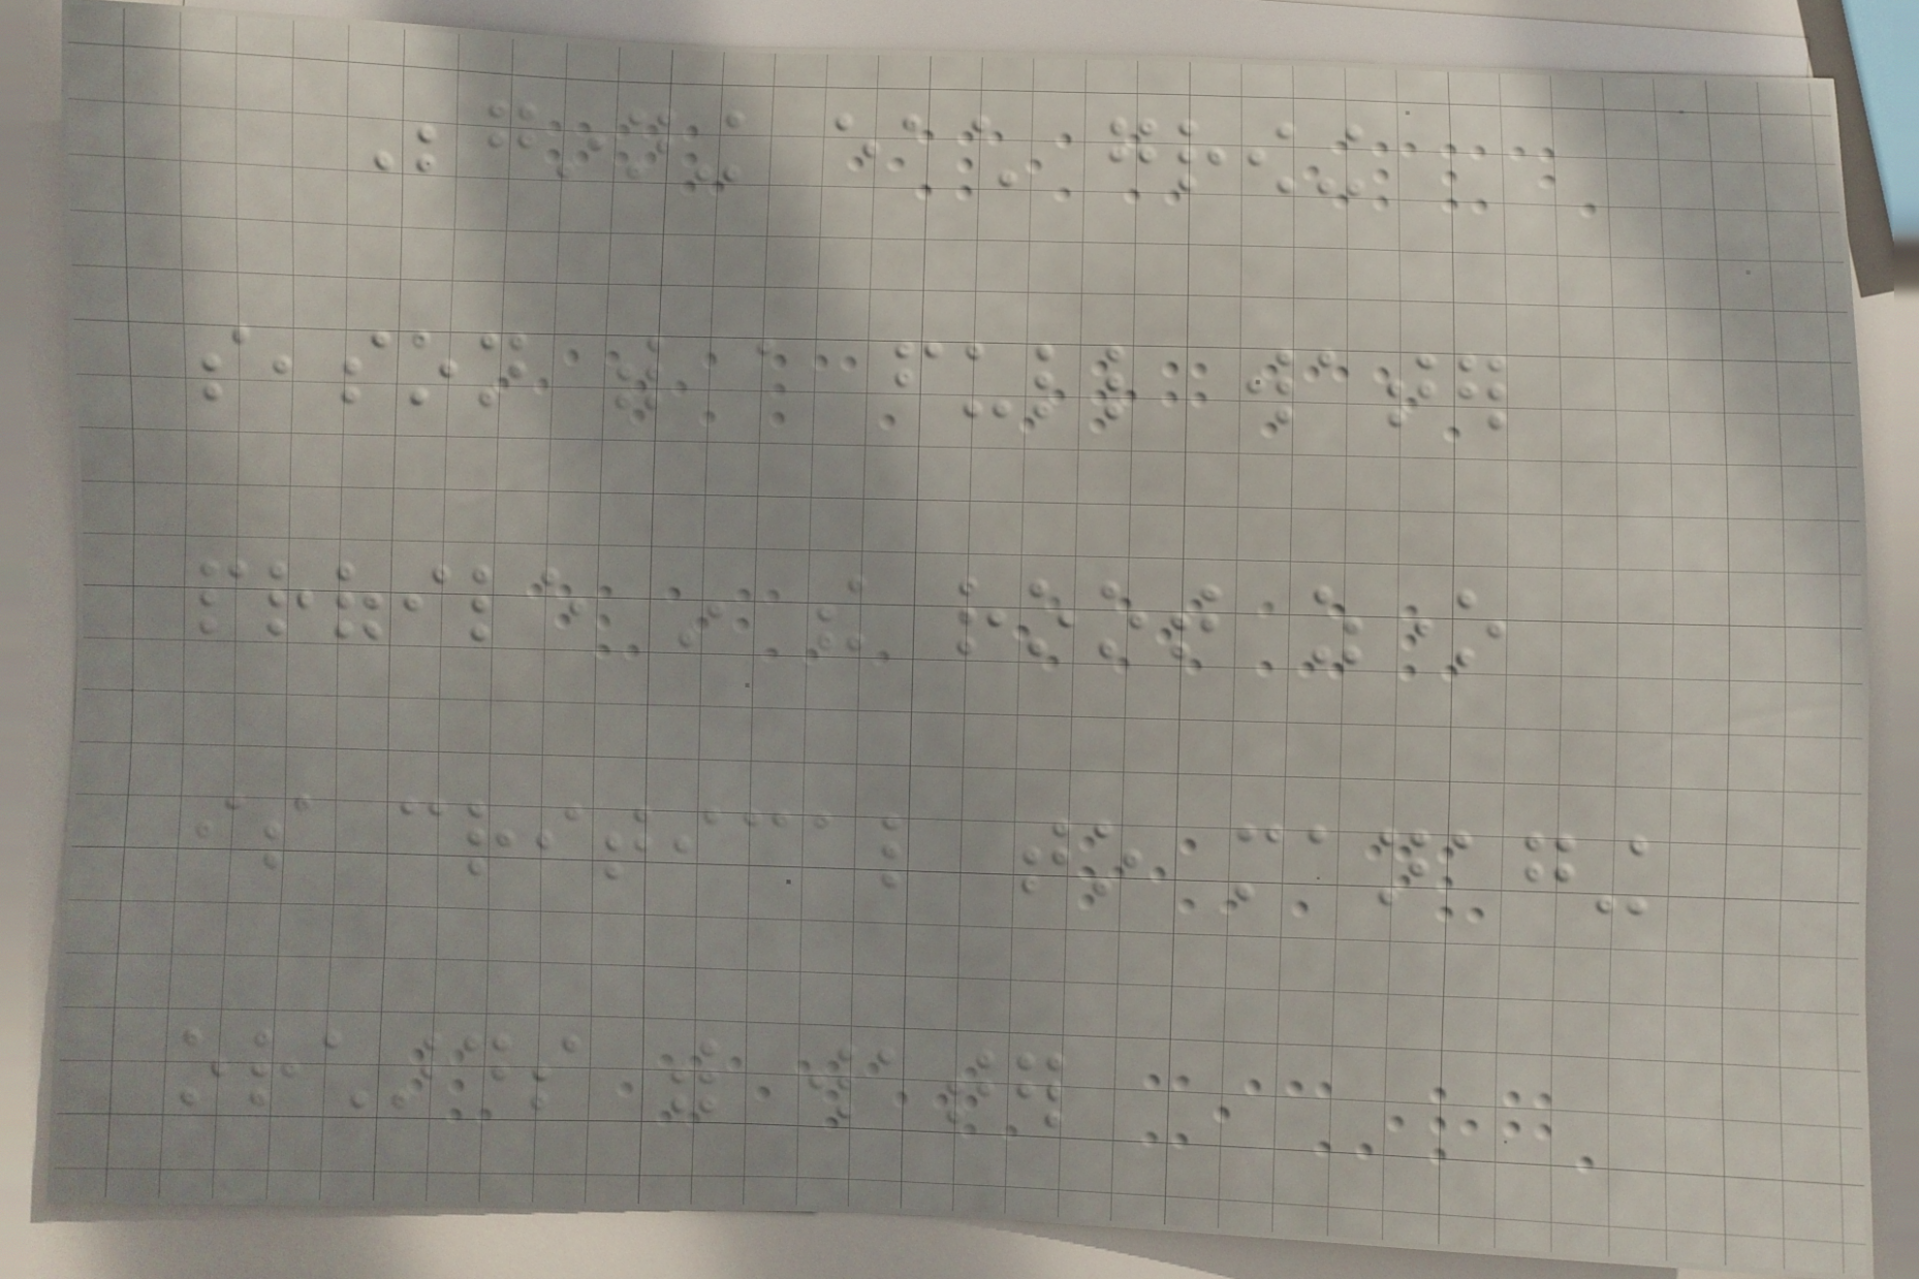Beginning each growing
season with a full water
profile in the root zone
is critical to managing
orchards with water
